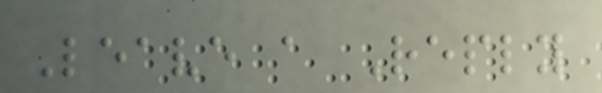Leave a Reply
